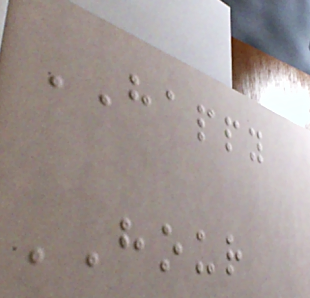HAPPY
HOUR
